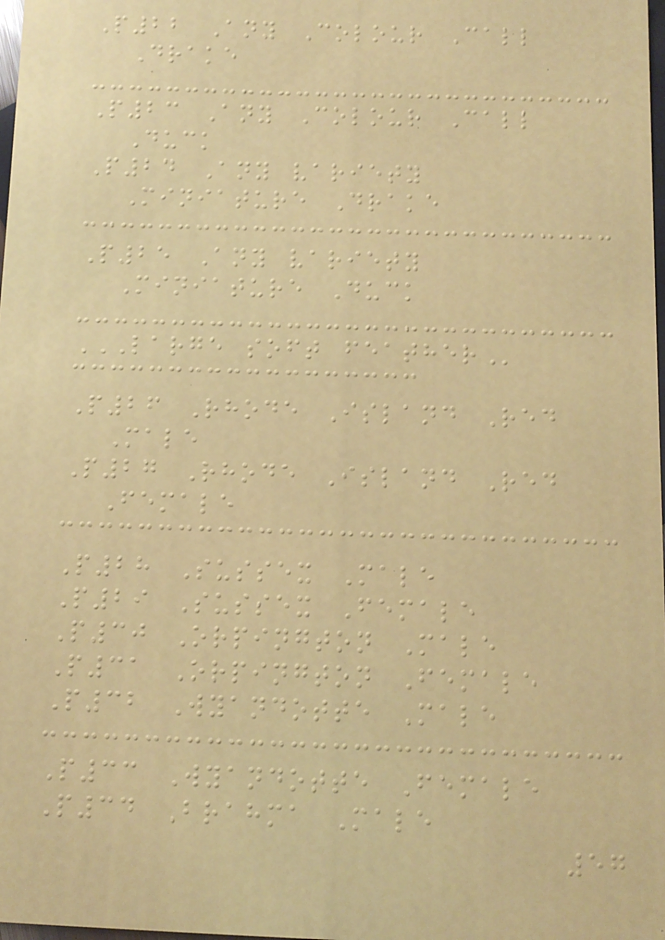P22 Any Colour Call
Drake
P23 Any Colour Call
Duck
P24 Any variety
Miniature Drake
P25 Any variety
Miniature Duck
LARGE SOFT FEATHER
P26 Rhode Island Red
Male
P27 Rhode Island Red
Female
P28 Sussex Male
P29 Sussex Female
P30 Orpington Male
P31 Orpington Female
P32 Wyandotte Male
P33 Wyandotte Female
P34 Brahma Male
57
